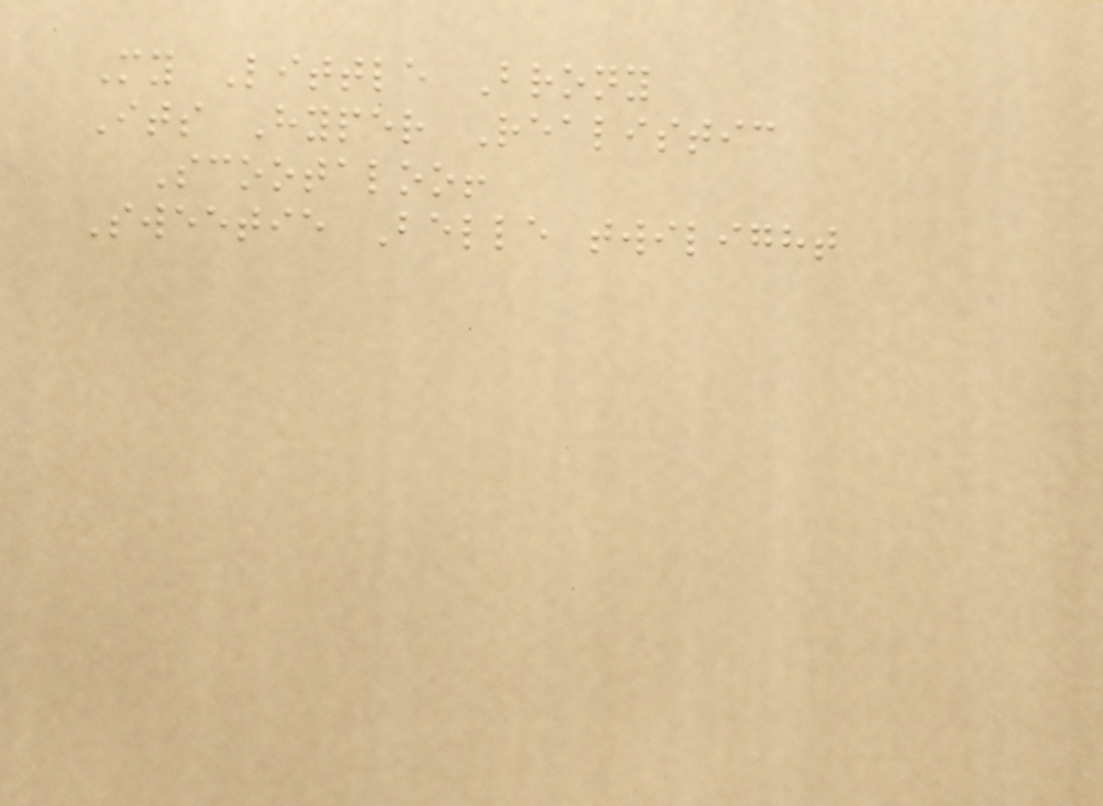My Little Brony
Its Hyper Realistic
Scootaloo!
Sweetie Belle twilight
